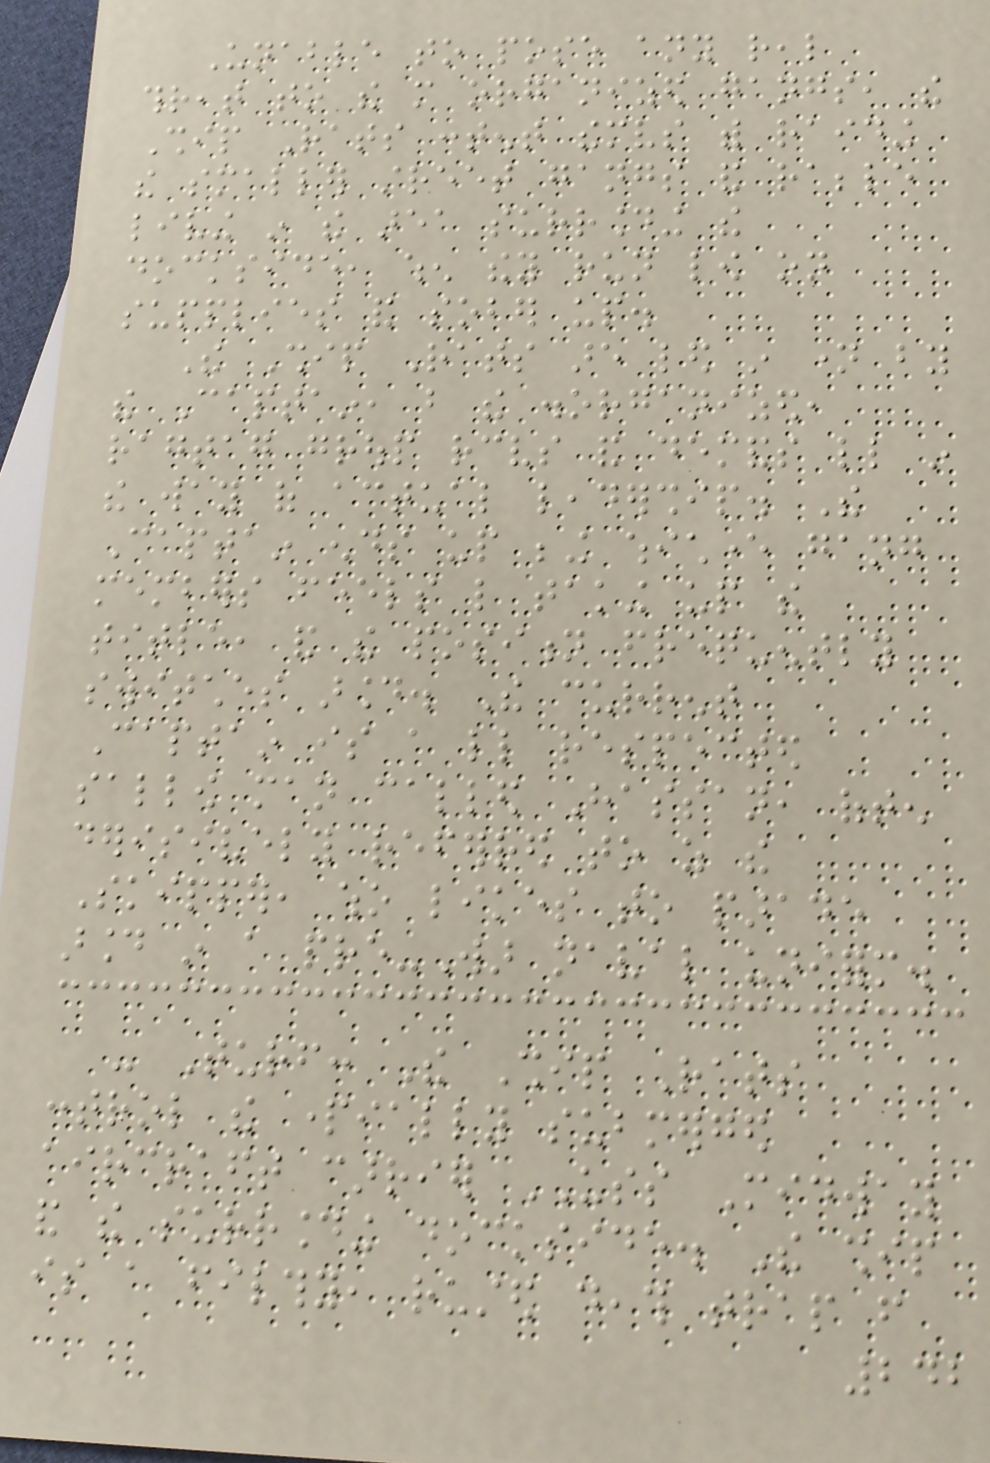Unable to pose any real
threat to the more organized gangs, the
Ship Rats content themselves with raiding
the smaller street gangs and rabble
living in the area surrounding the
dockside, when they run low on
supplies and sober up.
The Ship Rats are led in name by
the Captain, but the disorganized,
ragtag group receives and demands little in
the way of actual leadership. The
Captain ends up being whichever gang
members feels like taking up the
title, and the position frequently
switches around. The current
Captain is a little respected
sallow man called Hassan, often
derisively referred to as the
Skipper, who likes to parade
around in a pre-War naval uniform.
- Turf: The Ship Rats
control the partially submerged
aircraft carrier USS Midway
and the surrounding dockside. The ship
is a filthy, rusted death trap from
242
